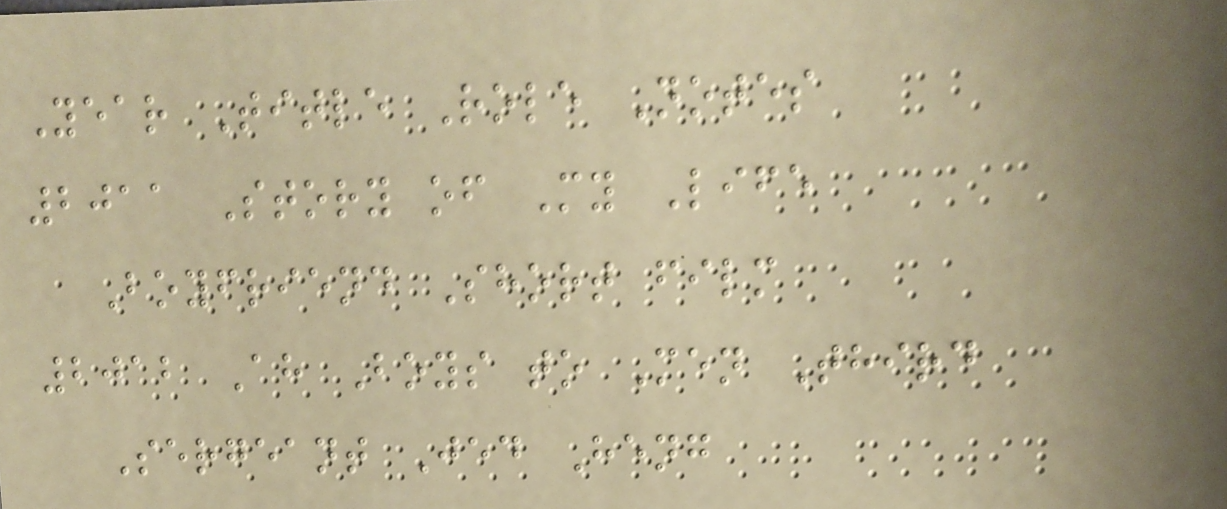Year Title Role Notes
2011 Story of My Life
Boyfriend Short film
2012 Ah Boys to Men Third
Sergeant Jed Heng
